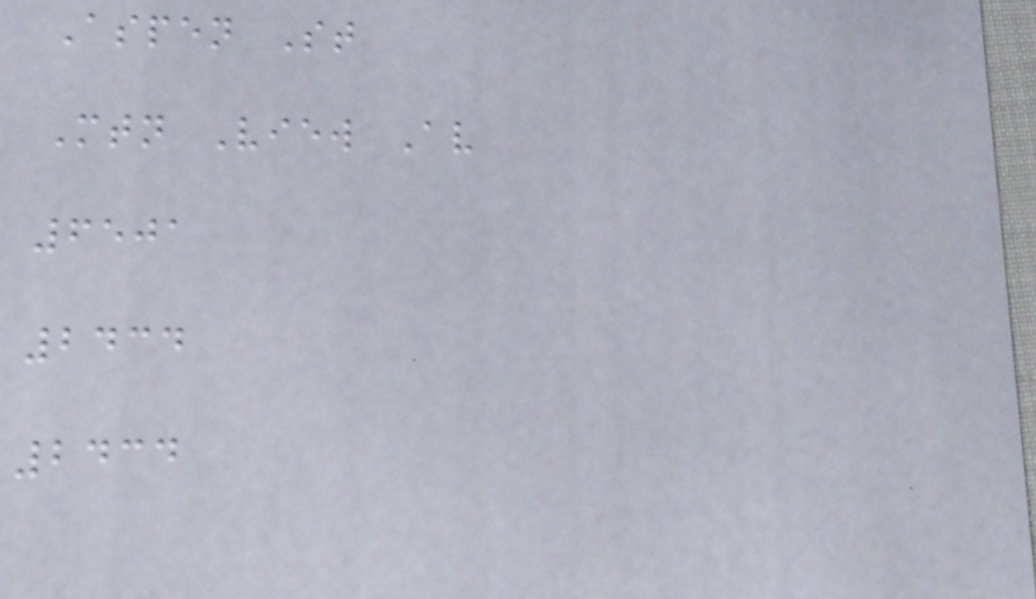Aspen St
Mtn View Av
6501
2434
2434
